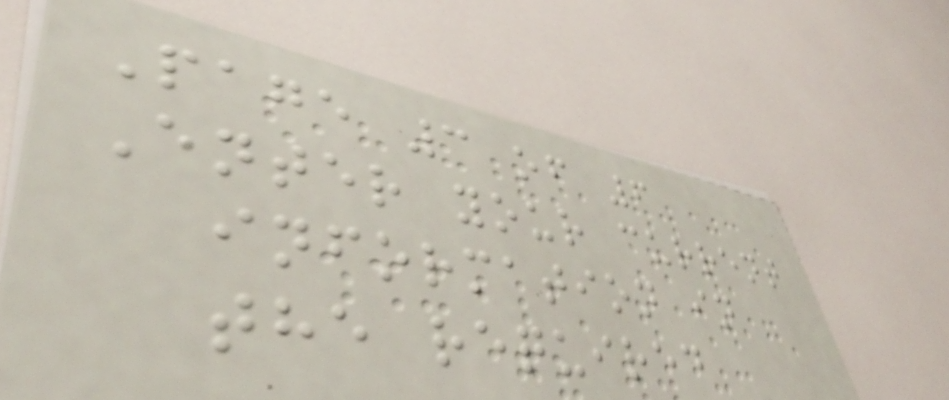Page 3 of 6
Enter your current
information in
the required
